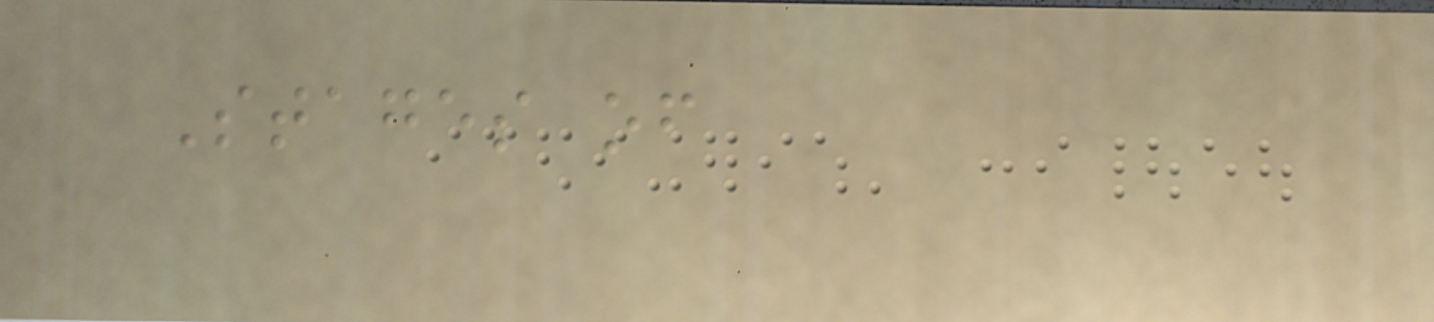Stages of
